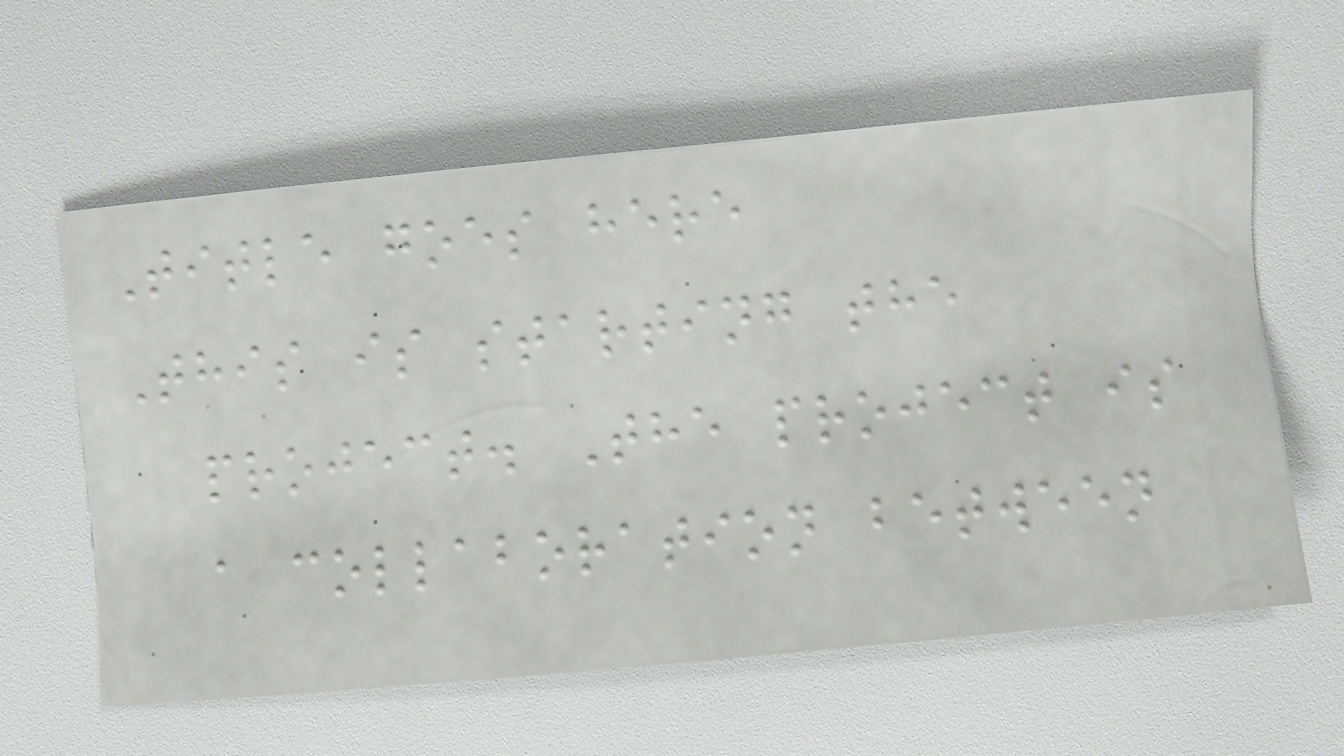Title goes here
This is starting the
project. The project is
a collaboration between
